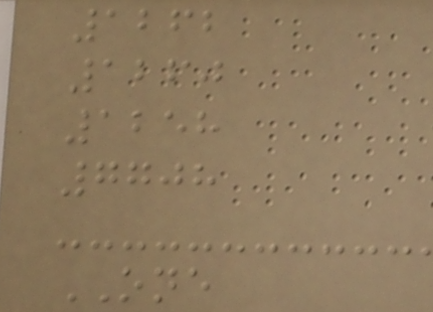1262
1260
1258
7708
ONE
